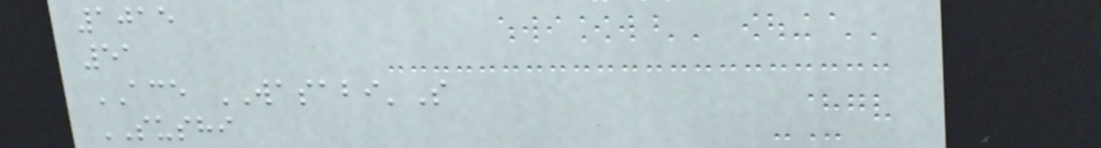1015
51
ACE WASABI'S
SUSHI
